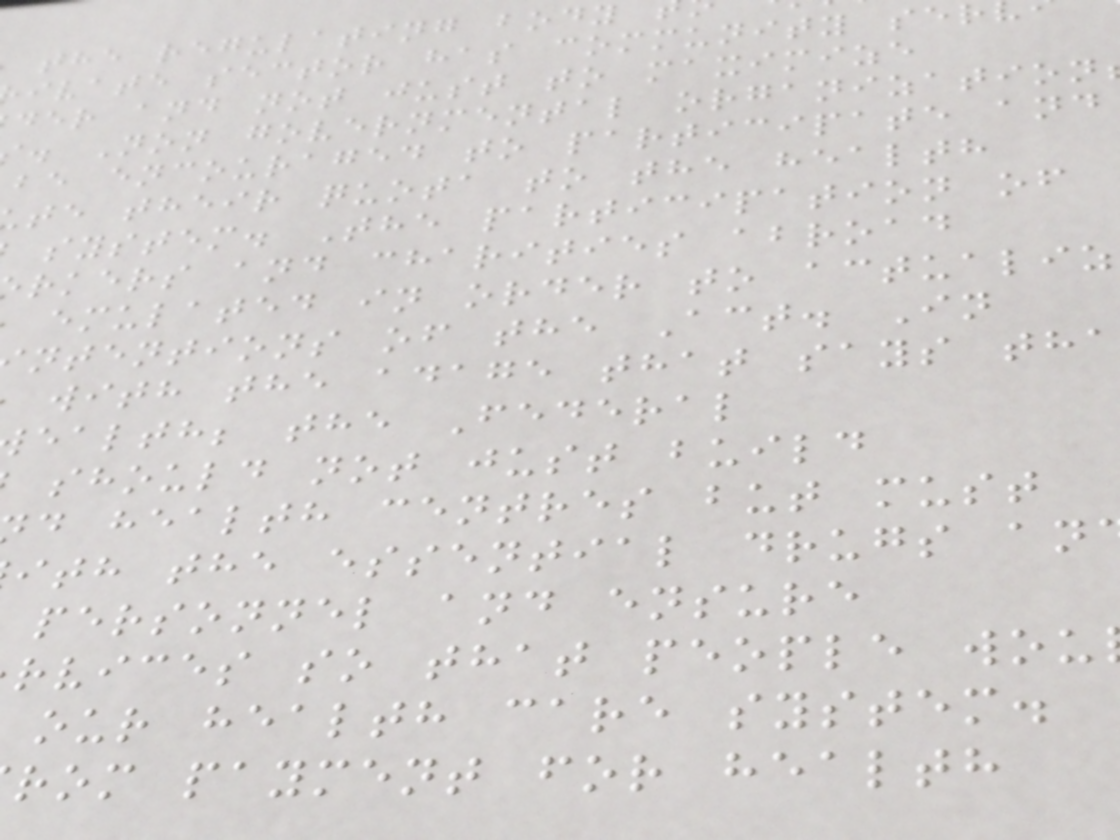the regulating body
ivate sector has community se
der and not just to maximize
. Non governmental organization
be encouraged to participate and
te their quota to the health
system. The participation of
rkers and charities abroad
emulated in order to actualiz
ntentions of the Act. In
with the adage that says tha
ealth; the Federal
should not just build
d health centres but must
ith the essential drugs an
personnel and ensure
rvices so that people wou
our health care system.
rom payment for health
